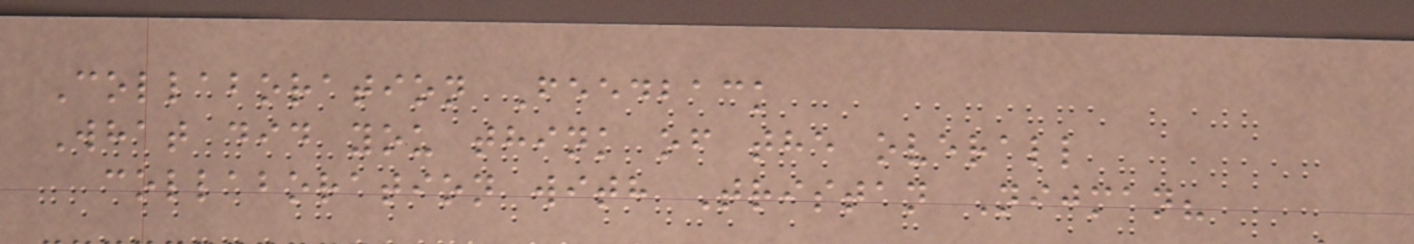Collaboration Feedback
What did you think of the overall
collaboration with Tristan Nijman?
